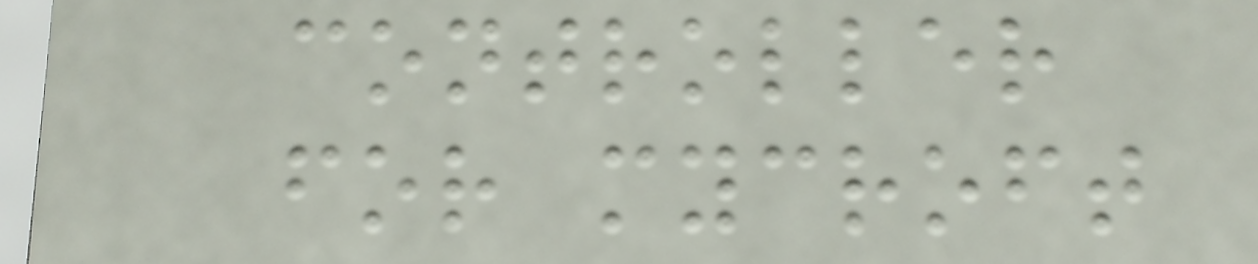controller
for mycroft
